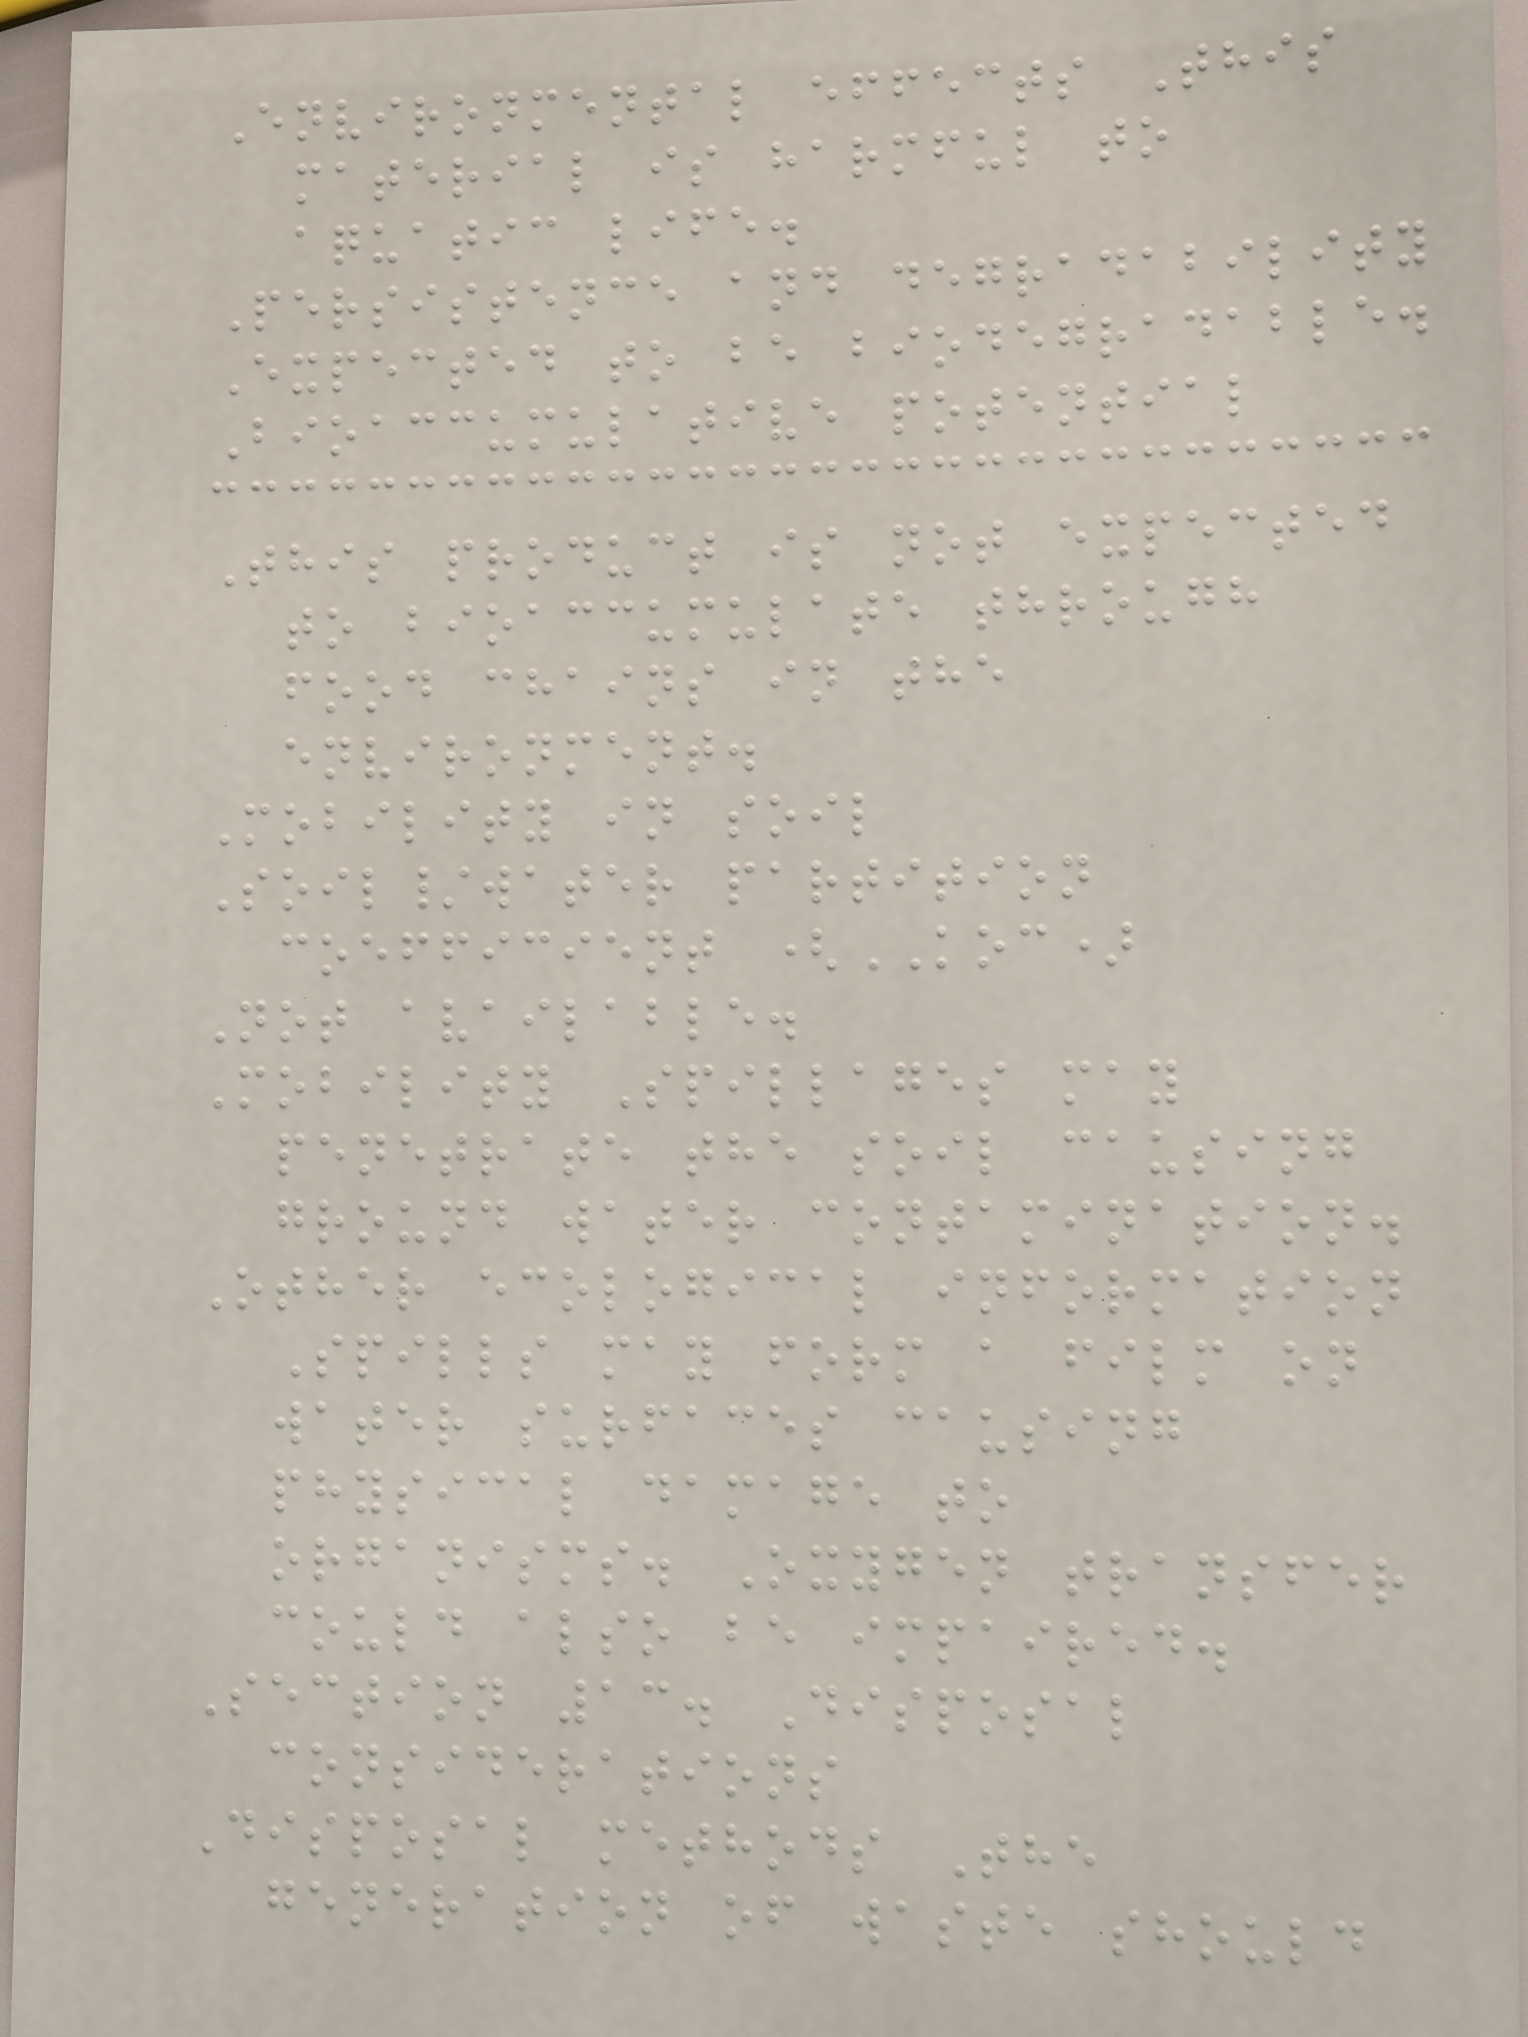Environmental effects This
material is harmful to
aquatic life.
Persistence and degradability
Expected to be biodegradable.
Bioaccumulative potential
This product is not expected
to bioaccumulate through
food chains in the
environment.
Mobility in soil
Soil/water partition
coefficient (KOC)
Not available.
Mobility Spillages may
penetrate the soil causing
ground water contamination.
Other ecological information
Spills may form a film on
water surfaces causing
physical damage to
organisms. Oxygen transfer
could also be impaired.
Section 13. Disposal
considerations
Disposal methods The
generation of waste should
